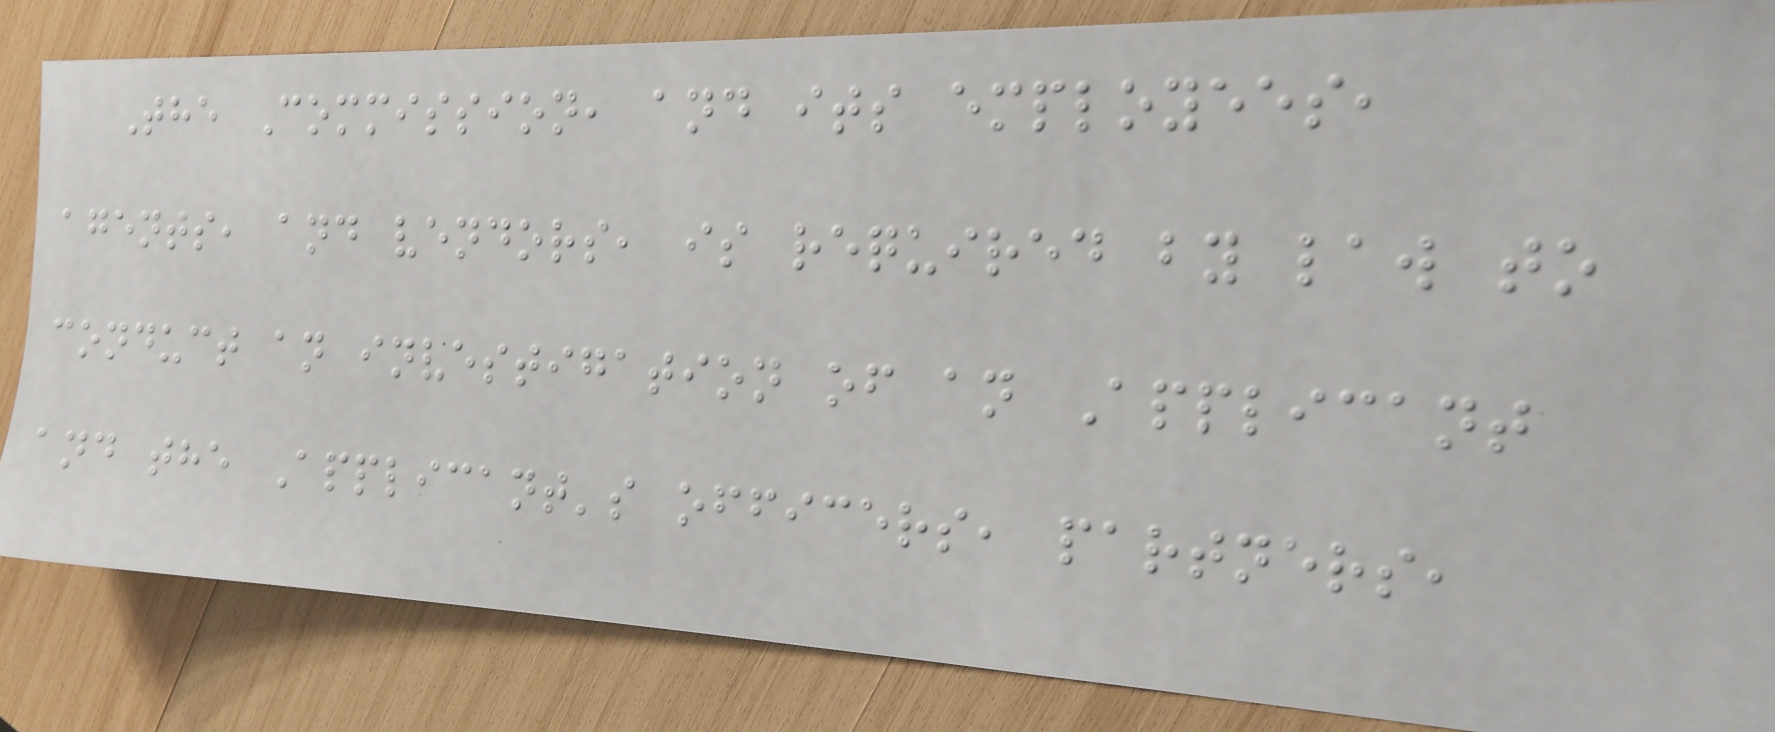The Commission, and its employees,
agents, and vendors, is required by law to
conduct an investigation of an Applicant
and the Applicant's officers, partners,
